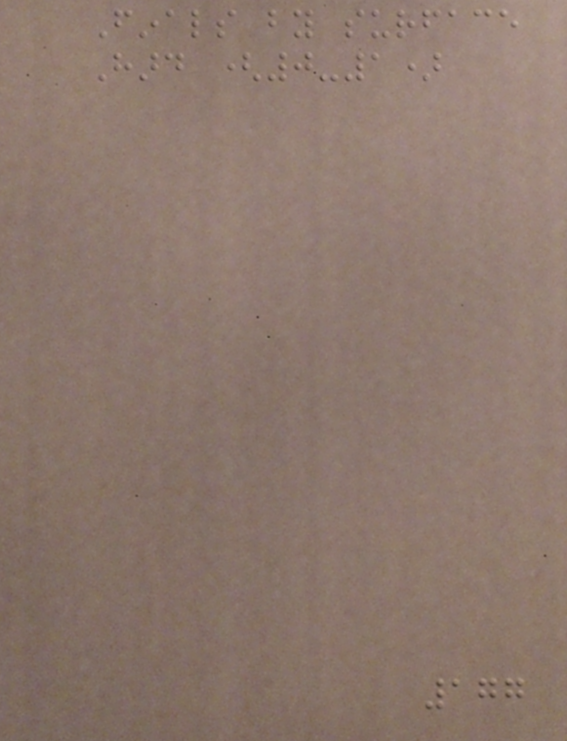Finals by surface
Hard (0-1)
177
